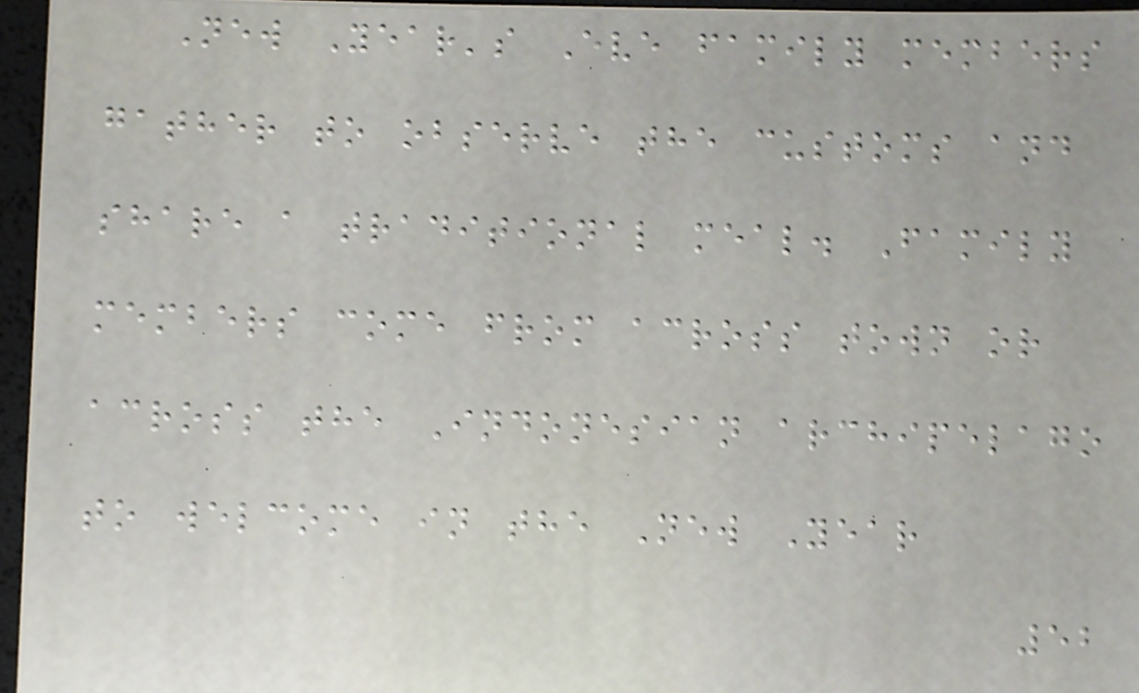New Year's Eve family members
gather to observe the customs and
share a traditional meal. Family
members come from across town or
across the Indonesian archipelago
to welcome in the New Year
52
